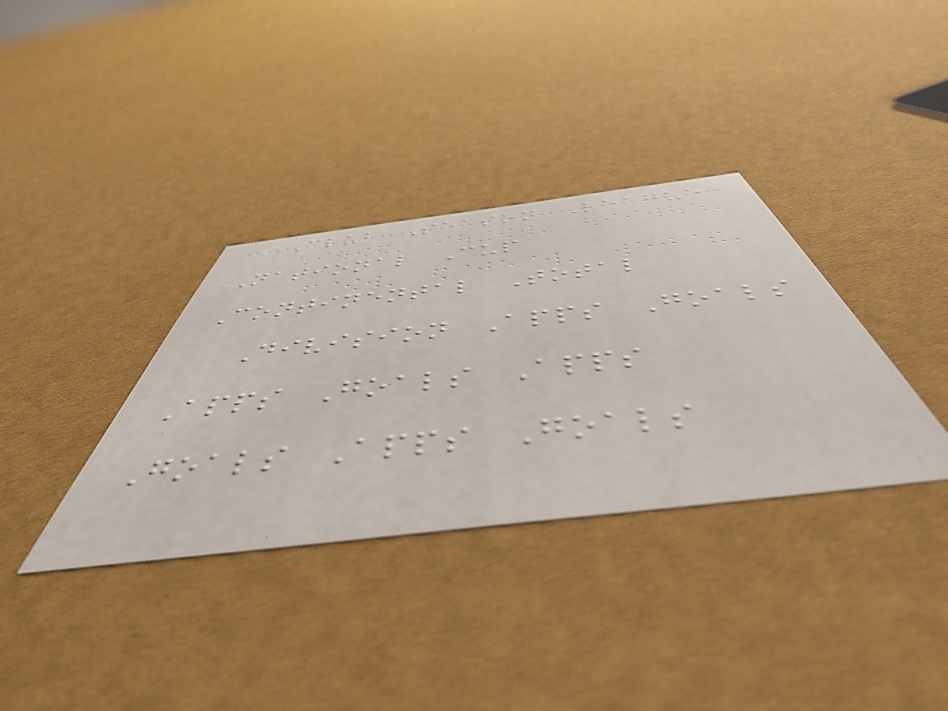Club Season League
National Cup
Continental Total
Division Apps Goals
Apps Goals Apps
Goals Apps Goals
